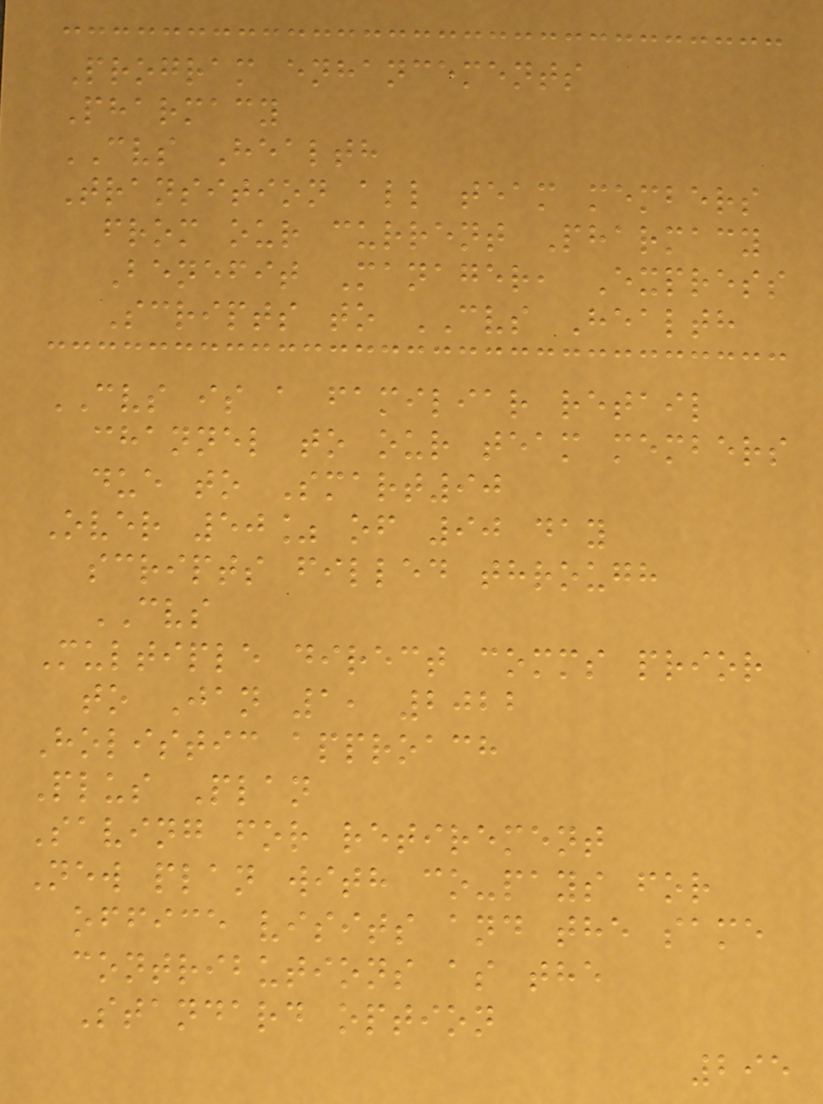Program enhancements
Pharmacy
CVS Health
Transition all team members
from our current Pharmacy
Benefit Manager, Express
Scripts to CVS Health
CVS is a familiar retail
channel to our team members
due to Smart90
Over 50% of 90 day
scripts filled through
CVS
Multiple direct comms prior
to Jan 1, 2022
Holistic approach
Plus Plan
Saving for retirement
New plan with co-pays for
office visits and the same
contributions as the
Standard option
295
